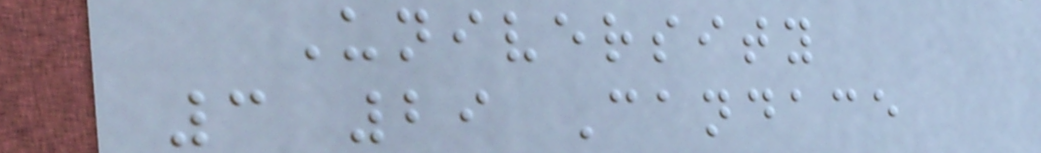University
3 29 Candace
